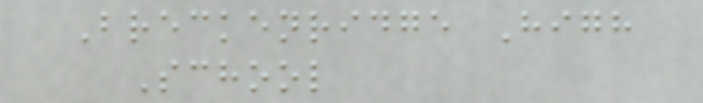Breckenridge High
School
